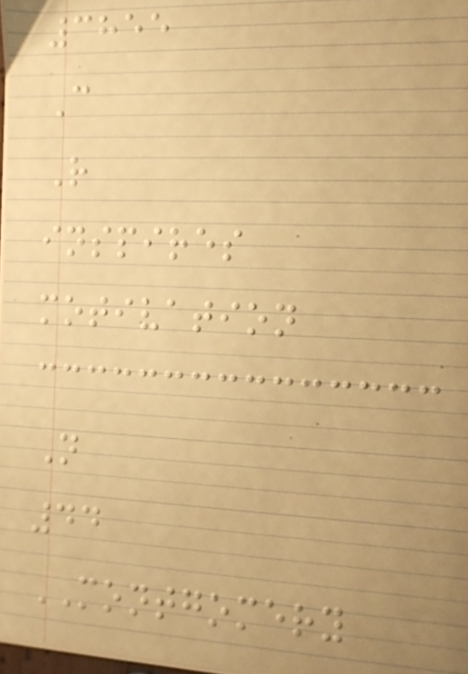3855
C
R
inspires
motivation
N
44
MONTGOMERY
